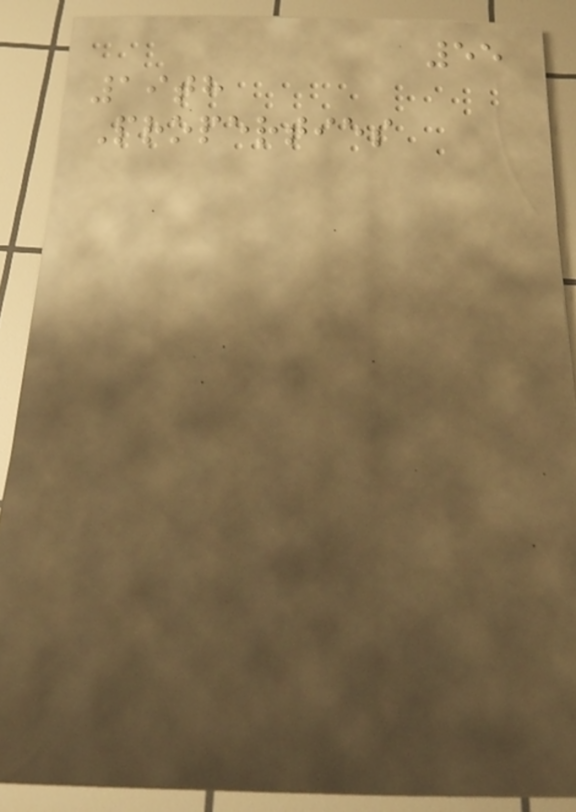55
19th
Properties
